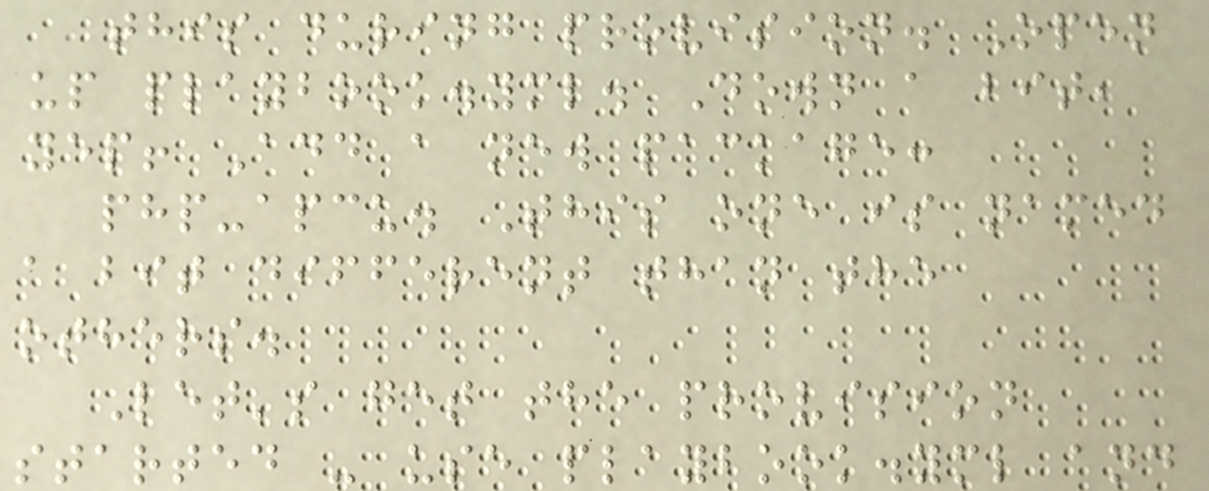this during provision. Open
up playbook.yml. Down a bit,
yep! Add a new package:
php-apcu. This one is named
a bit different than the
others.
Let's get the provision
started - use playbook.yml and
